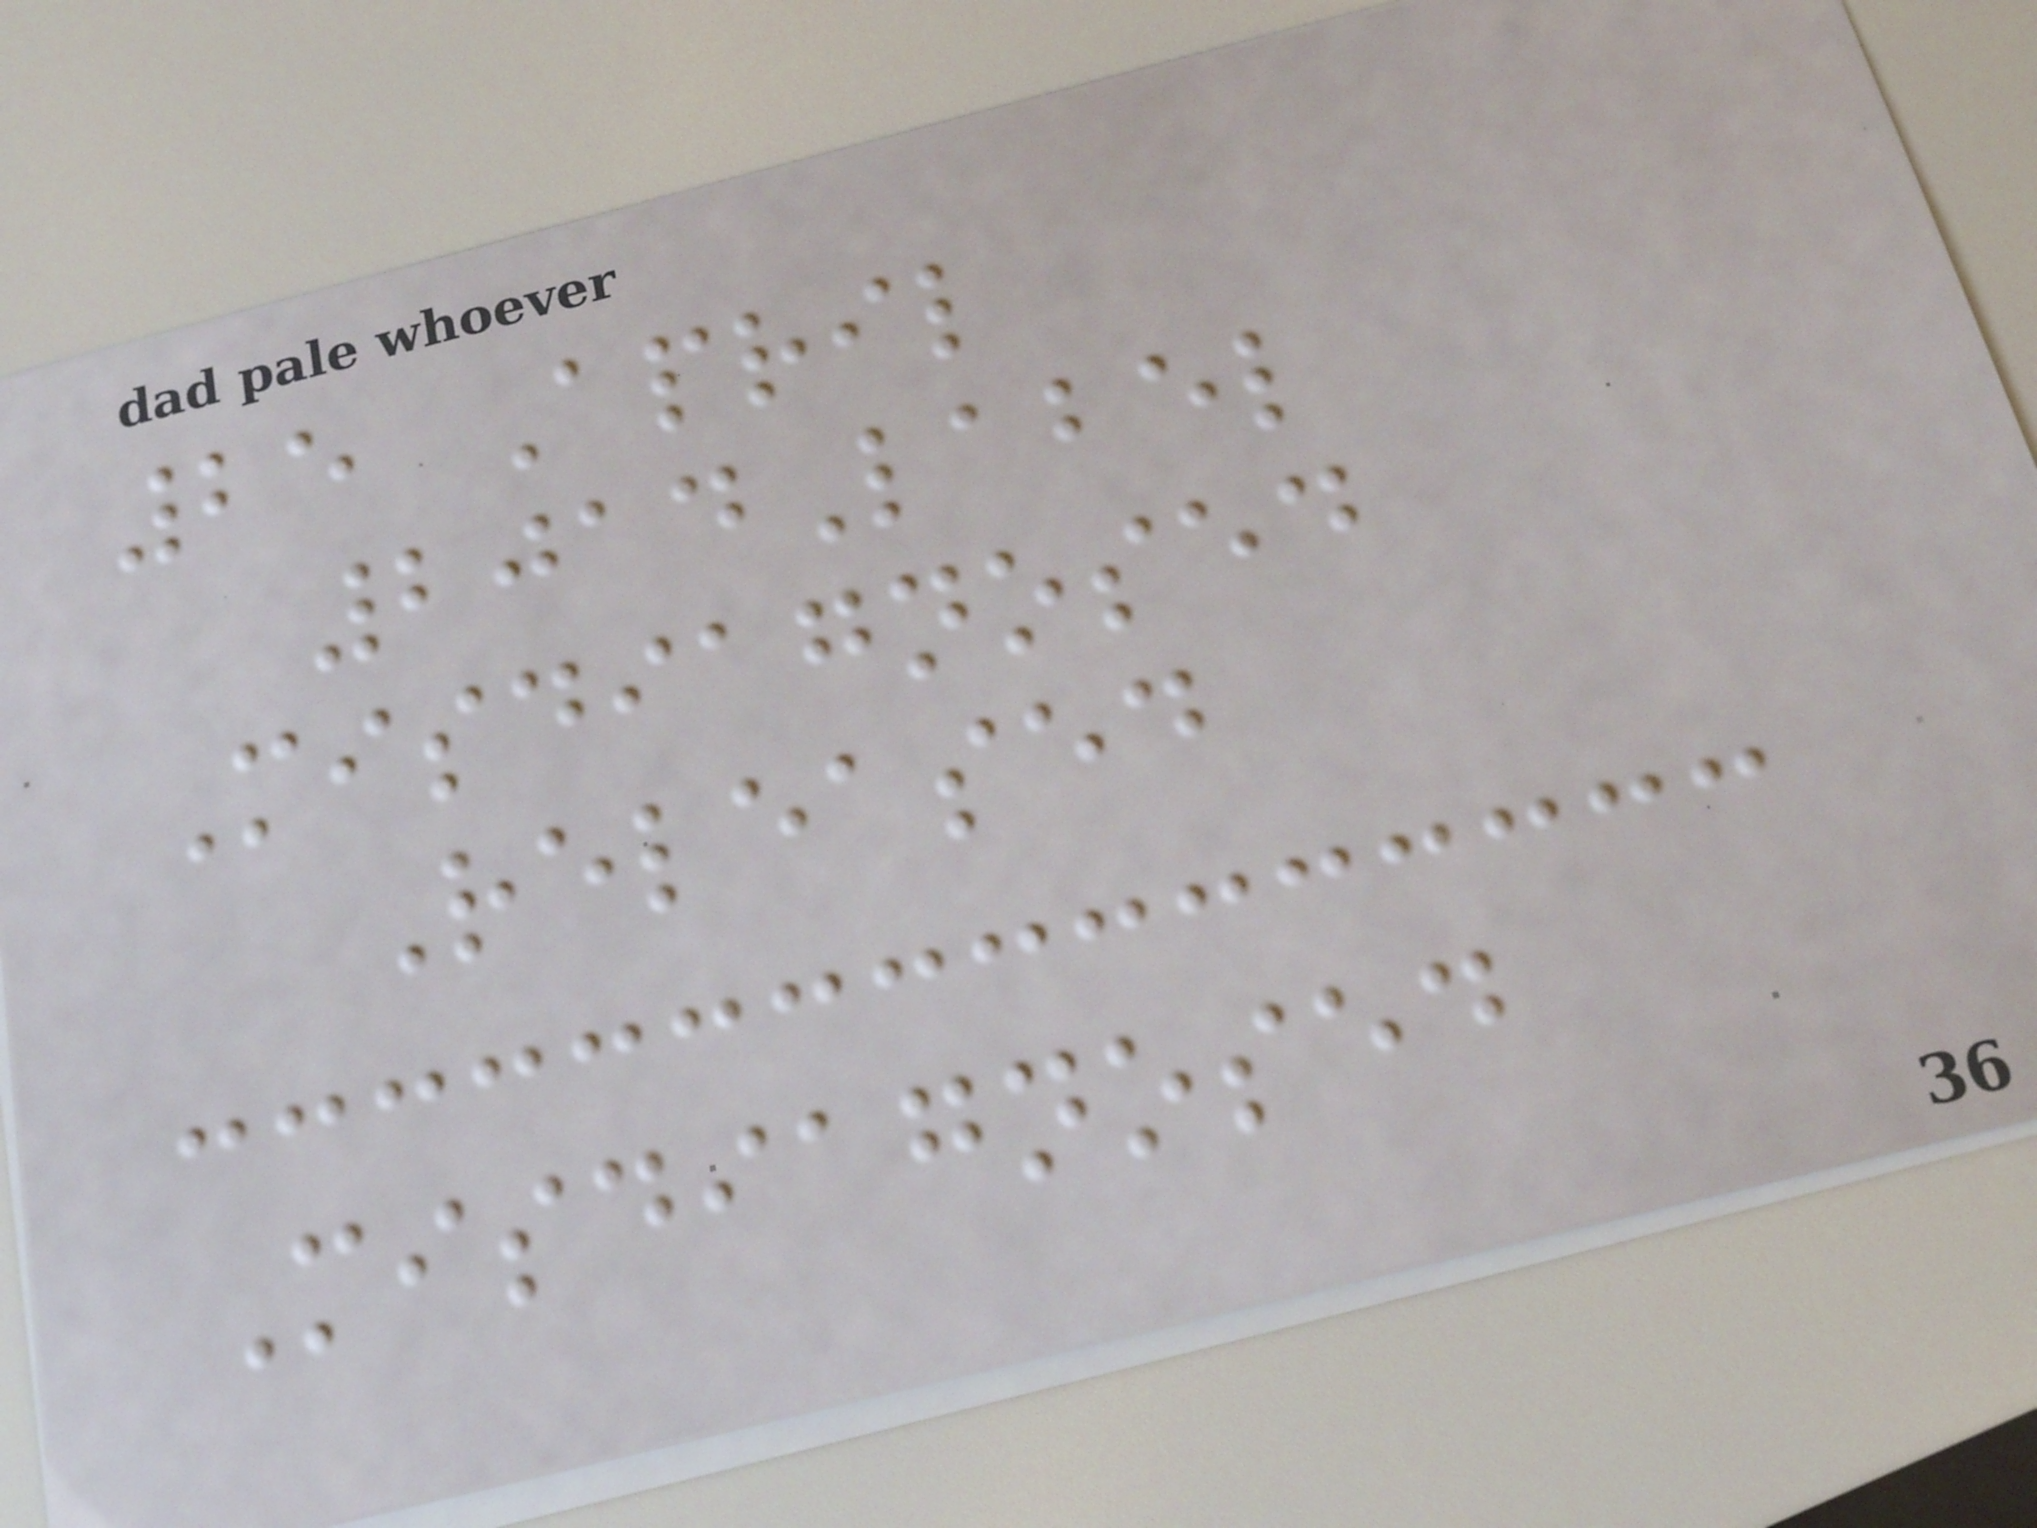25 April
2014Label
Misdiagnosed
Released
Misdiagnosed
